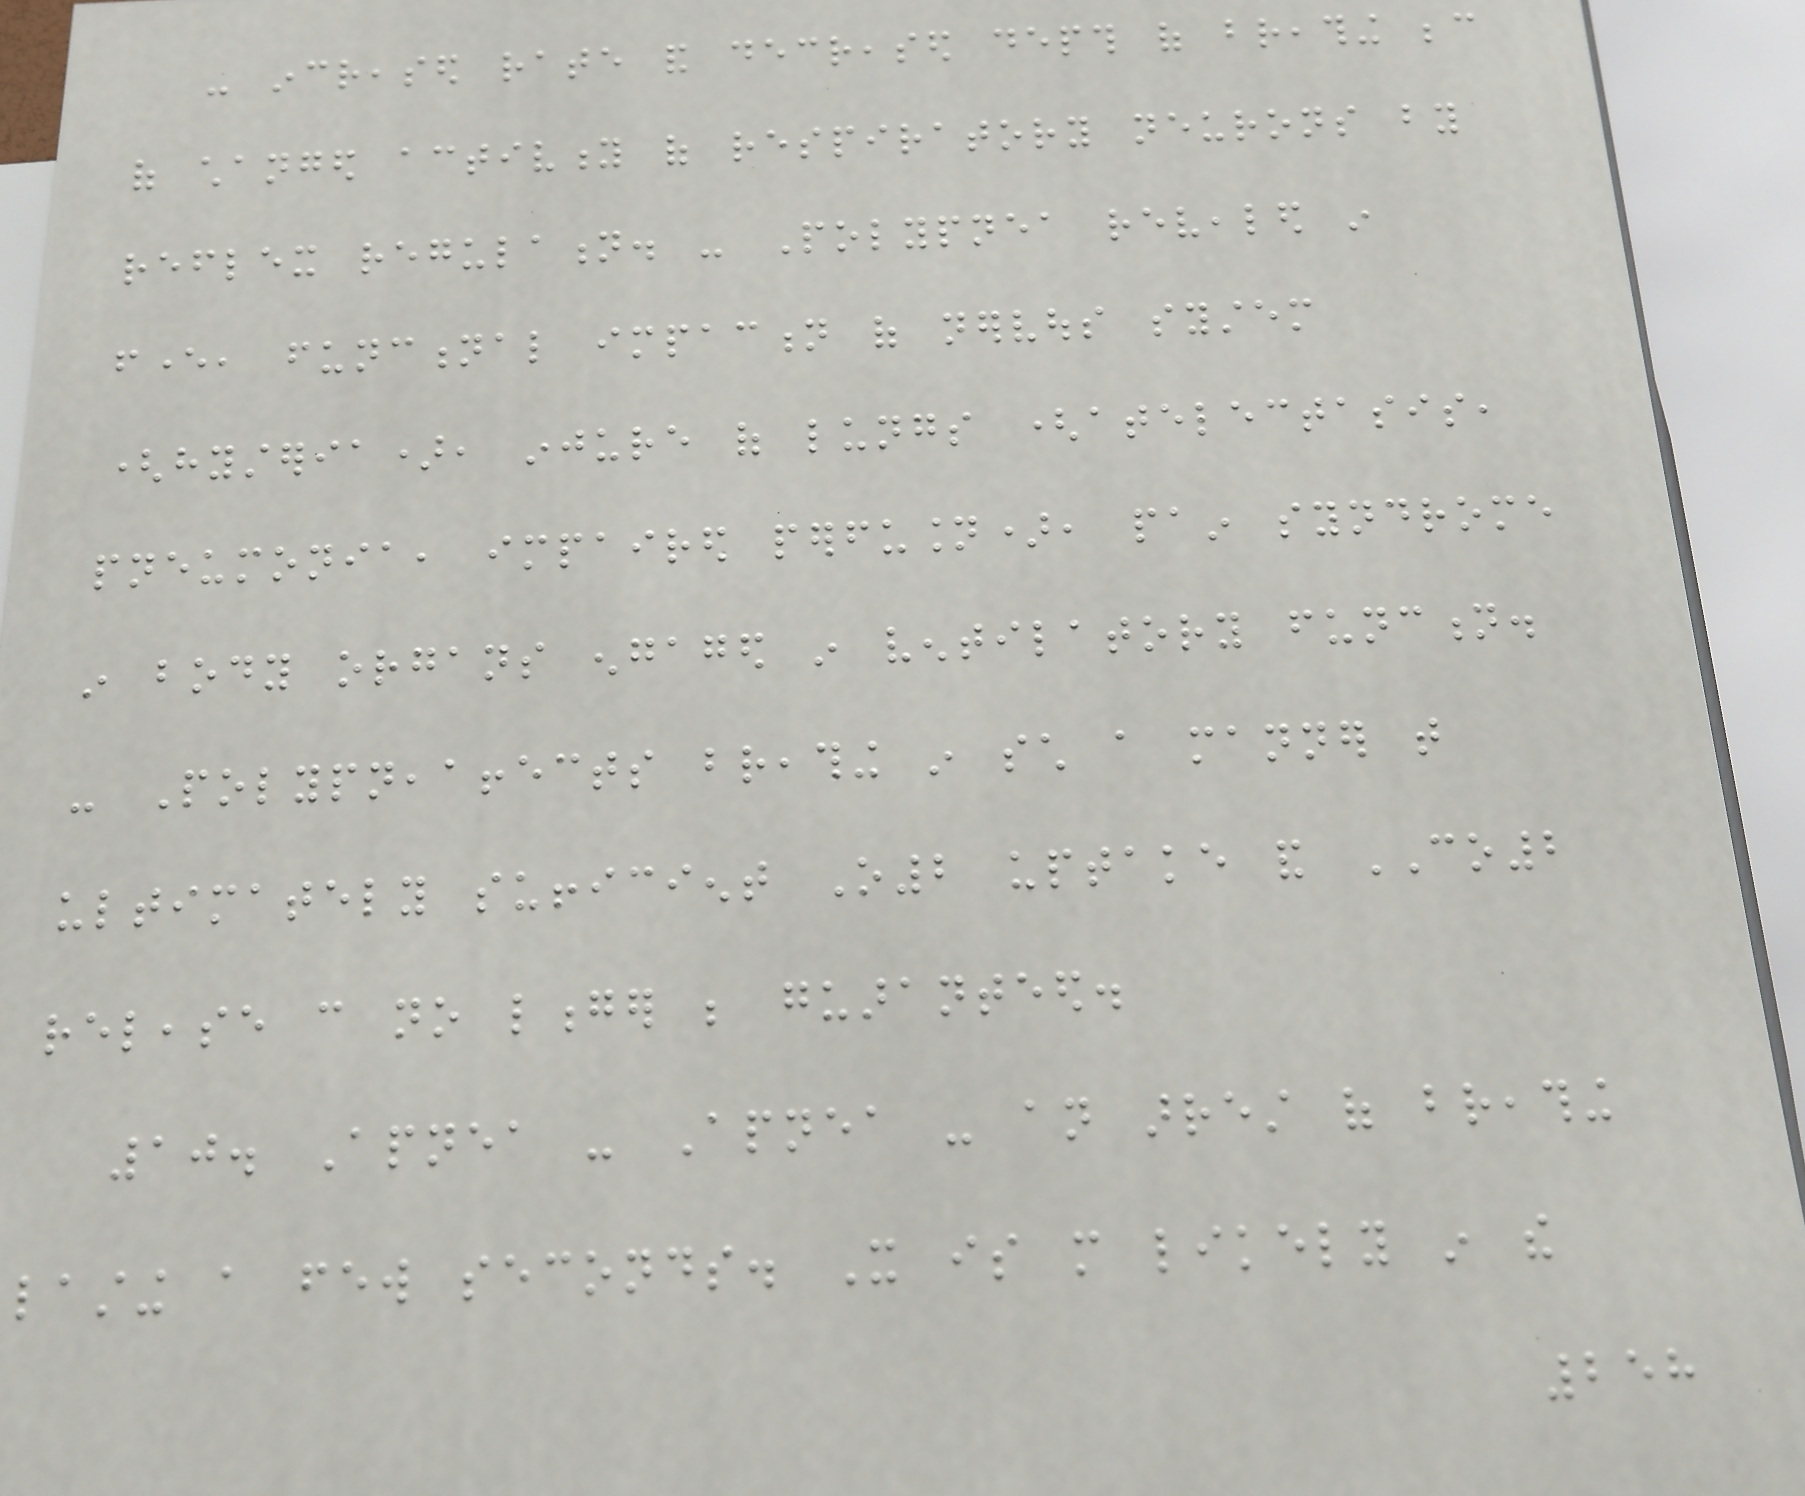- increased rate and decreased depth of breathing because
of changed activity of respiratory neurons by
reflex regulation. - Polypnea revealed in
fever, functional impaction of nervous system
(hysteria), injure of lungs (atelectasis,
pneumonia, impaired perfusion), pain syndrome
in body organs engaged in ventilatory function.
- Polypneaaffects breathing in such a manner that
ultimately sufficient O2 uptake and CO2
release can no longer be guaranteed.
10. Apnea - Apnea - an arrest of breathing
lasting a few seconds. It is more likely in the
258
